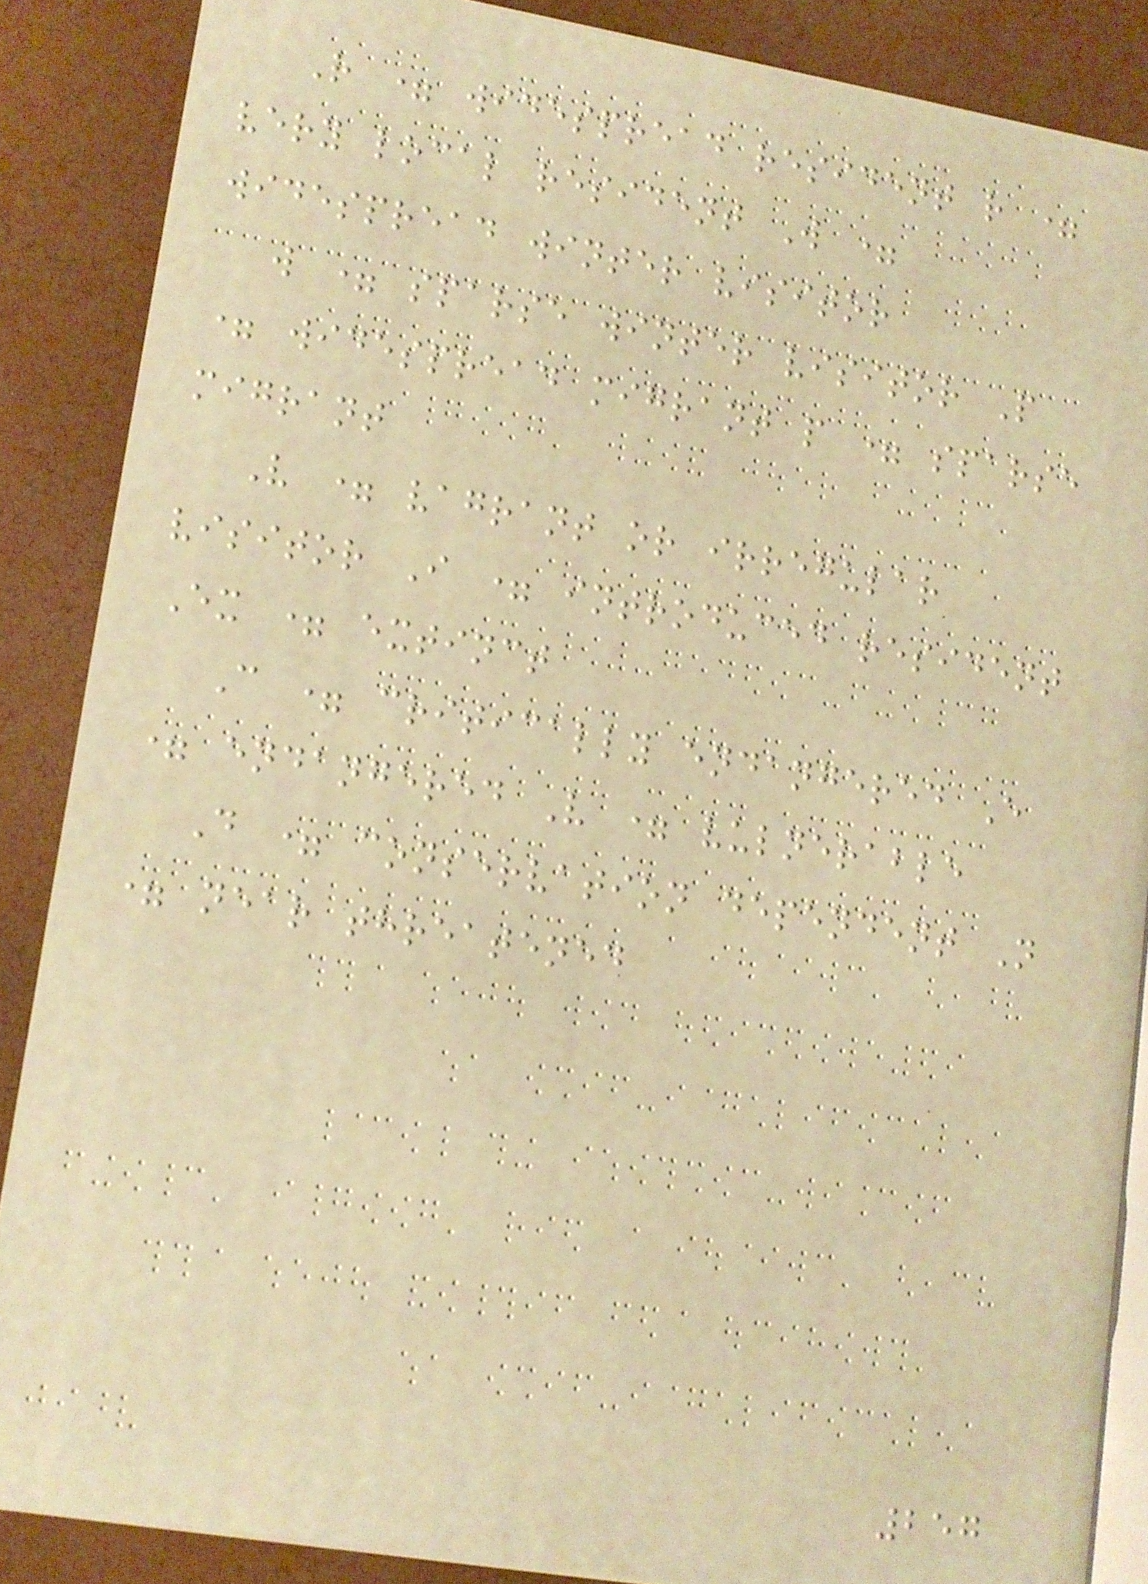R = widespread resident r =
very local resident W =
widespread winter visitor
w = sparse winter visitor P
= widespread migrant p = sparse
migrant
V = vagrant or irregular
visitor I = introduced resident
Ex = extinct
C = critically endangered E
= endangered V = vulnerable
D = conservation dependent N
= near threatened
257
